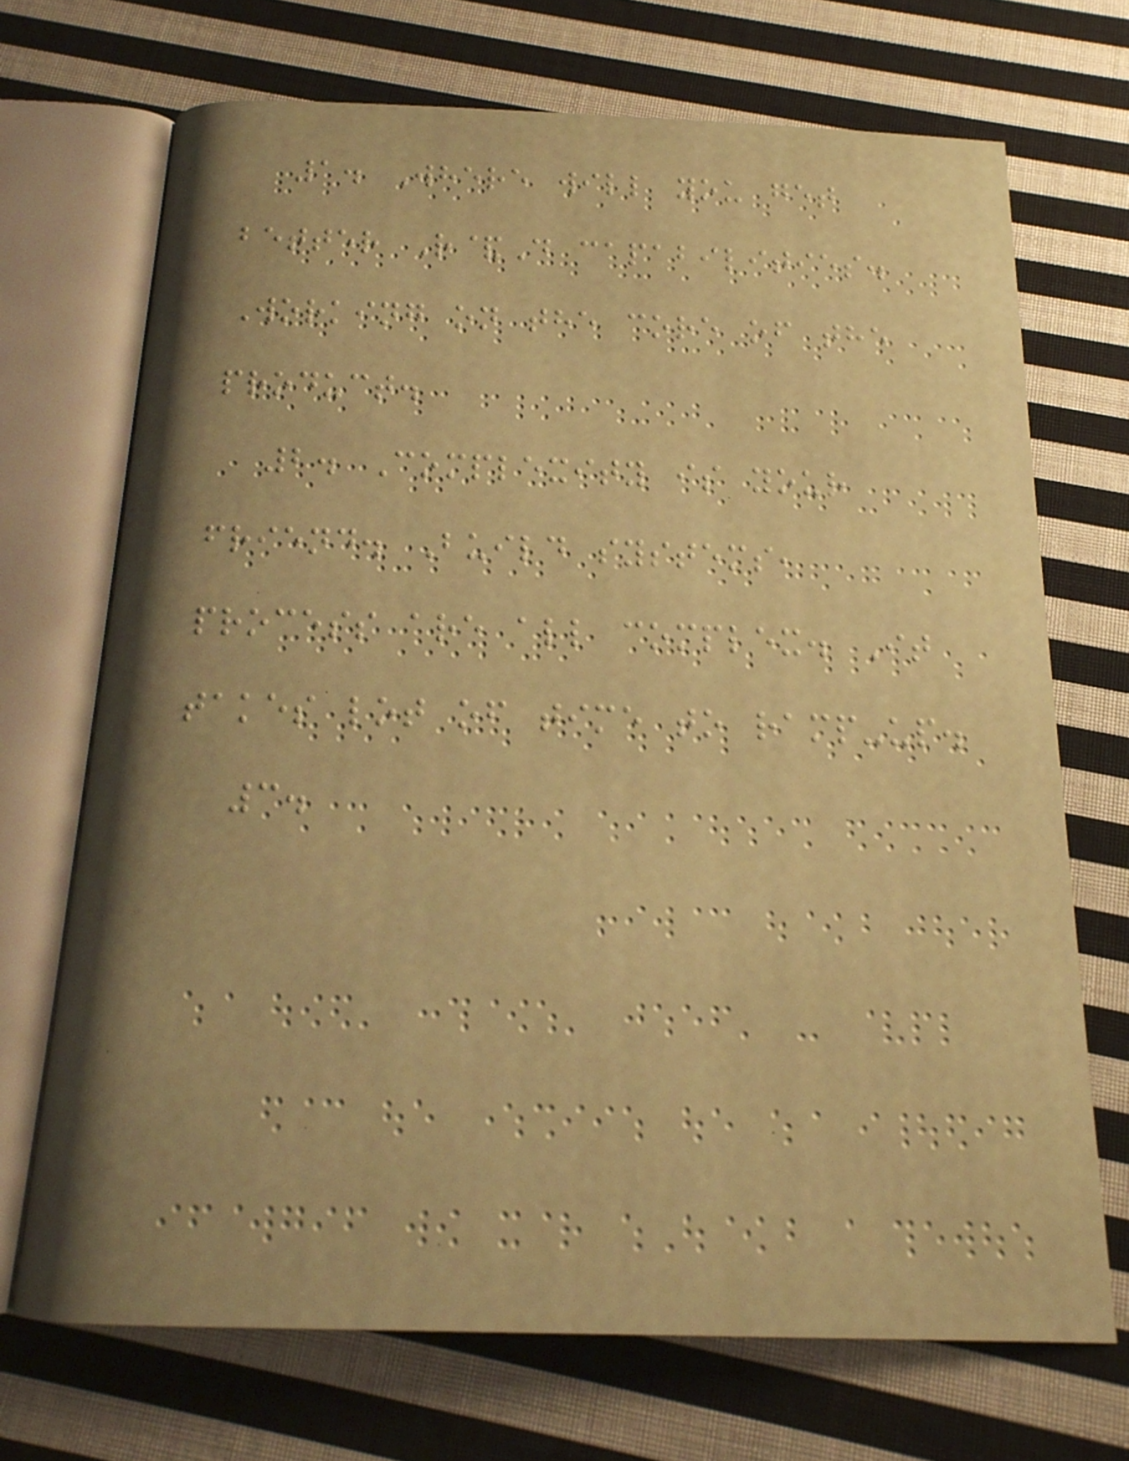1. Where will you get
better R&D capabilities.
Working on the core of the
product.
2. Complexity is your
friend. Build systems,
process are all complex. It
takes lot of time to ramp-up.
3.
